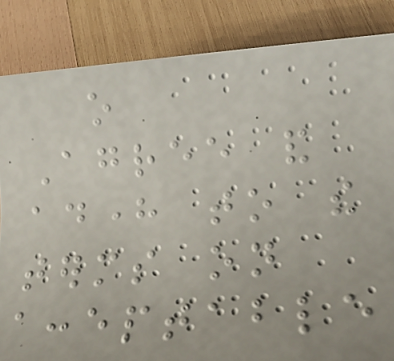o
Agree and
adhere to the
terms on
acceptable
